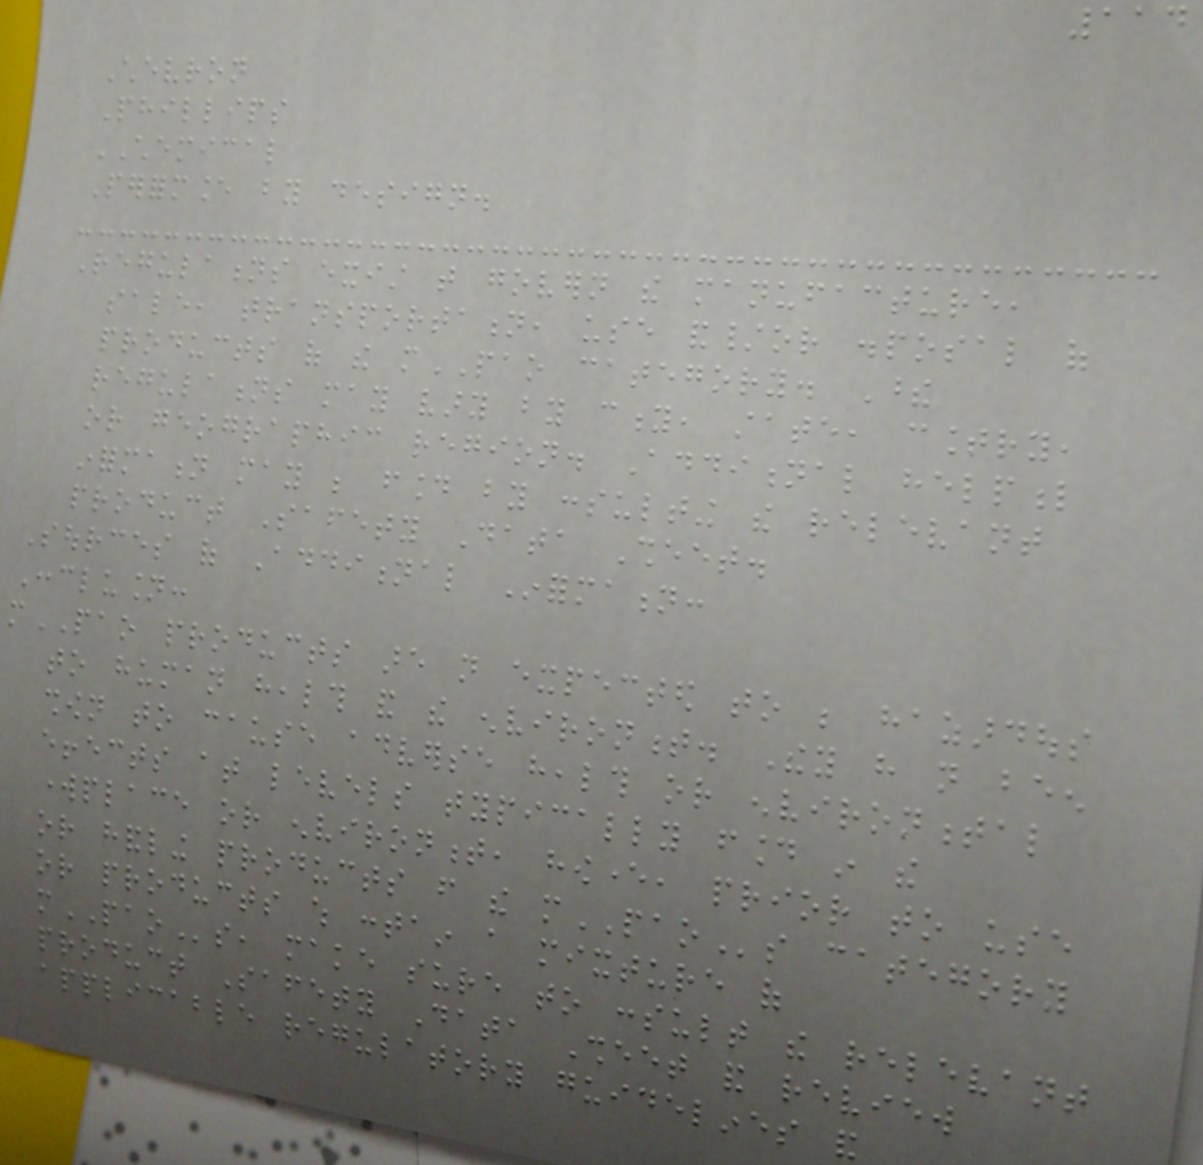114
Chevron
Phillips
CHEMICAL
Performance by design.
Regulations exist that govern the manufacture,
sale, transportation, use and/or disposal of
products of the mPAO category. These
regulations may vary by city, state, country,
or geographic region. Additional helpful
information may be found by consulting the relevant
product Safety Data Sheet.
Sources of Additional Information:
Conclusion:
mPAO products are not expected to be hazardous
to human health and the environment. They have not been
shown to cause adverse health or environmental
effects at levels typically found in the
workplace or environment, however, prior to use
or handling products from the mPAOs category
or products which contain a mixture of
mPAOs, make sure to consult the relevant
product Safety Data Sheet and review
applicable regulatory guidelines and
